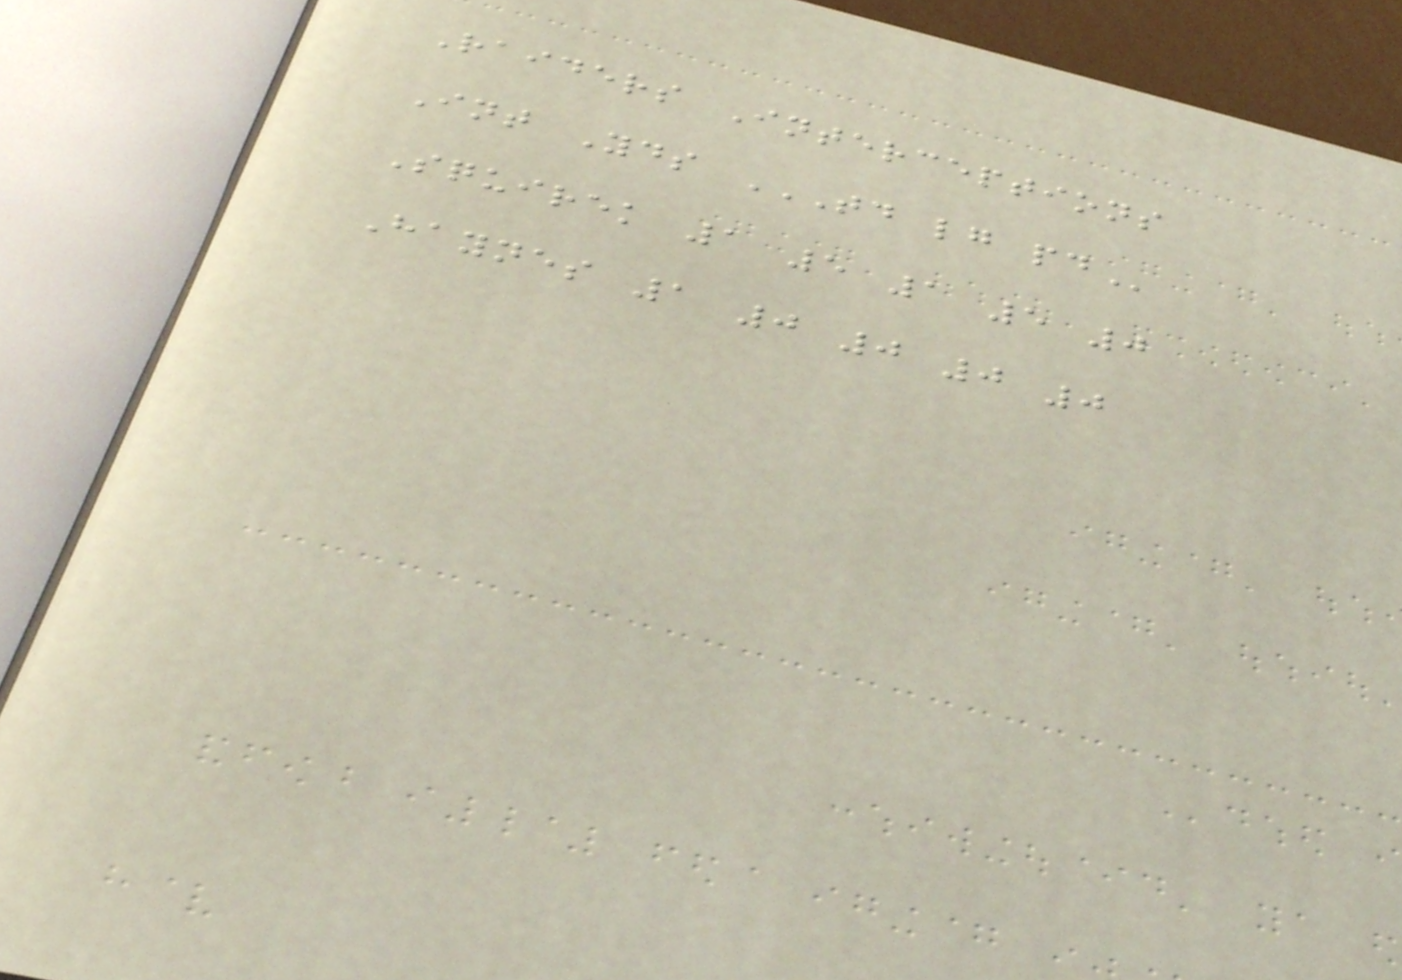Raiders Interceptions
Int Yds TD LG PD
Squirek 1 5 1 5 0
Haynes 1 0 0 0 0
